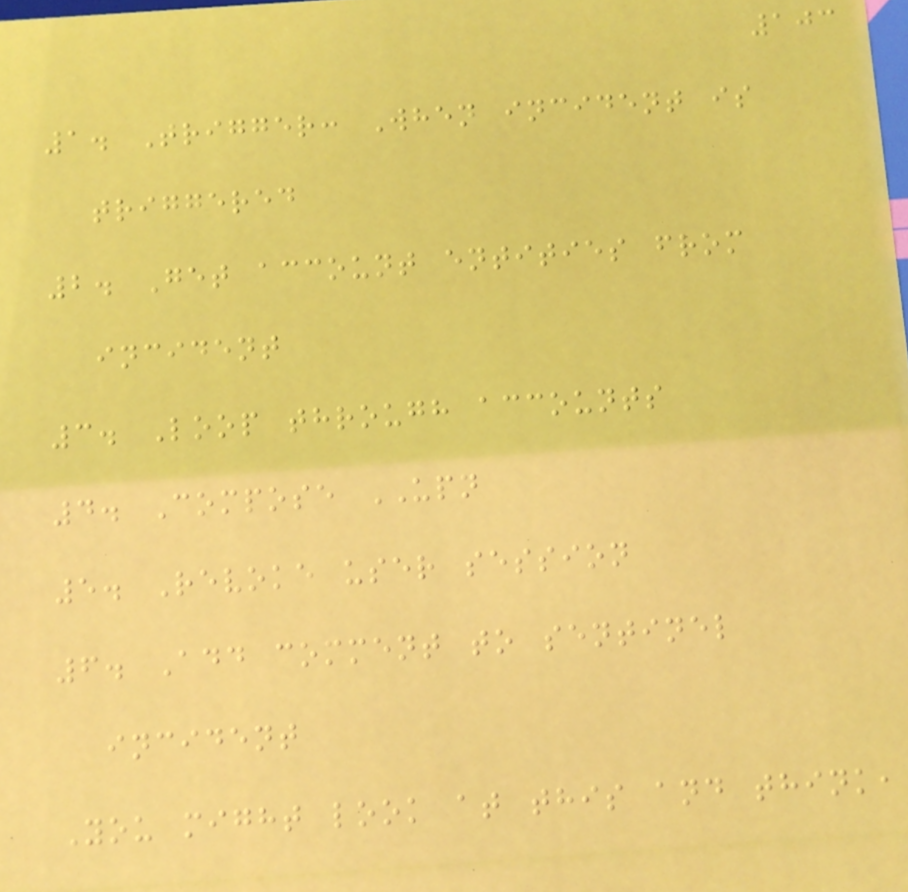103
1. Trigger: When incident is
triggered
2. Get account entities from
incident
3. Loop through accounts
4. Compose UPN
5. Revoke user session
6. Add comment to sentinel
incident
You might look at this and think,
